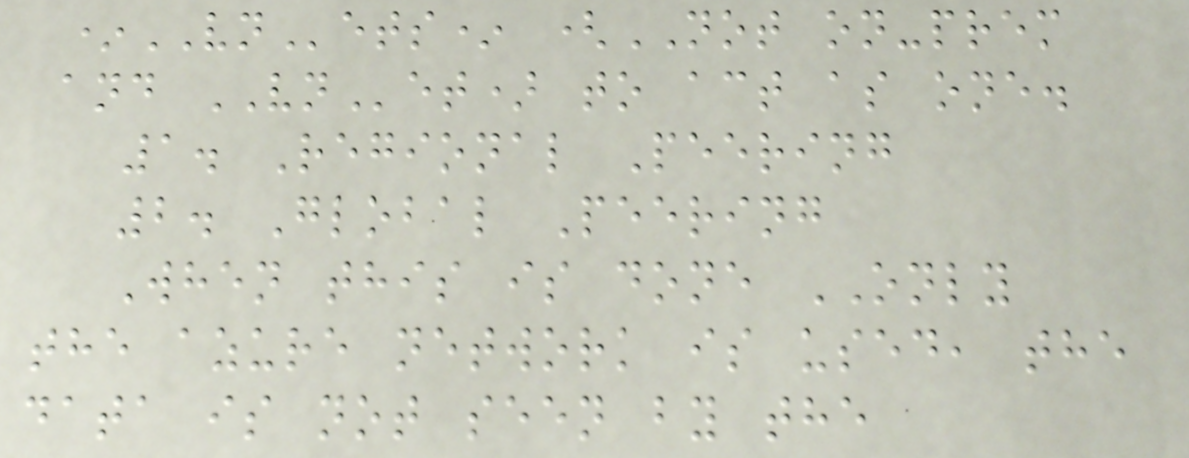*VNets* (NOT on-prem
and VNet) to act as one.
1. Regional Peering
2. Global Peering
When this is done ONLY
the azure network is used, the
data is not seen by the
